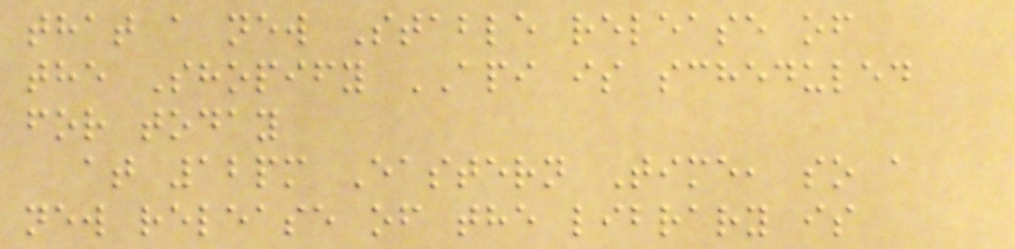that a new Stable release of
the Shopify API is scheduled
for today
at 12pm Eastern Time, so a
new release of the library is
